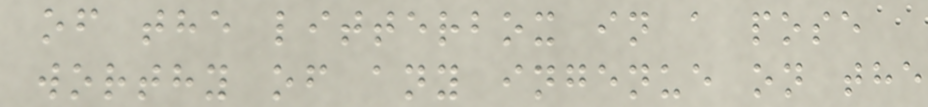of the litterbox in a pose
worthy of any ingenue on the
